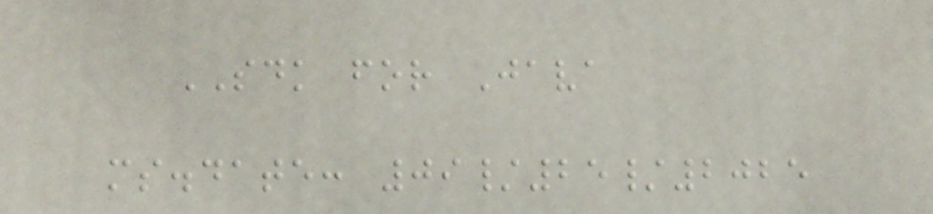SDK for Java
ms.date: 09/25/2025
